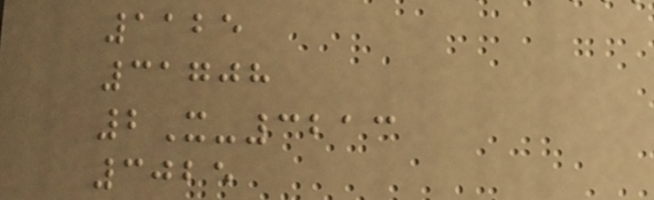1125
31708
2X-3213
3025
